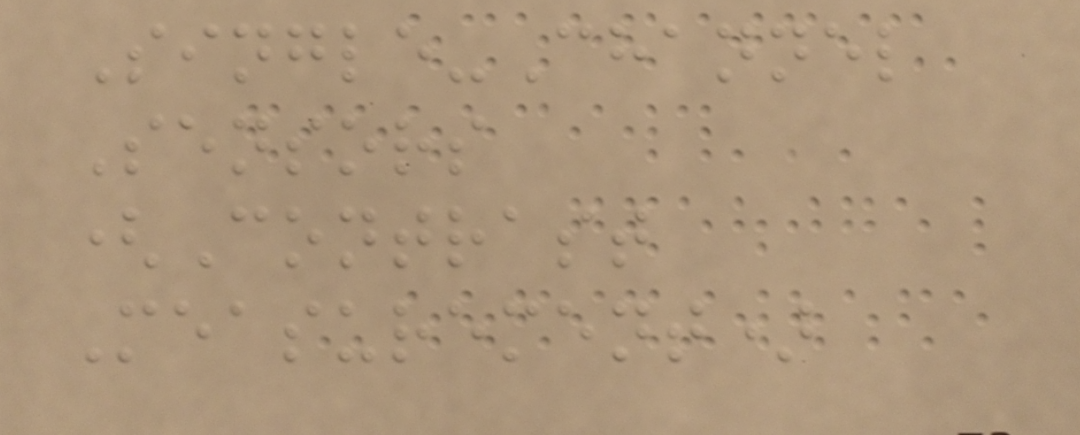Single-Channel
Sensors
(Contrast
Measurement)
